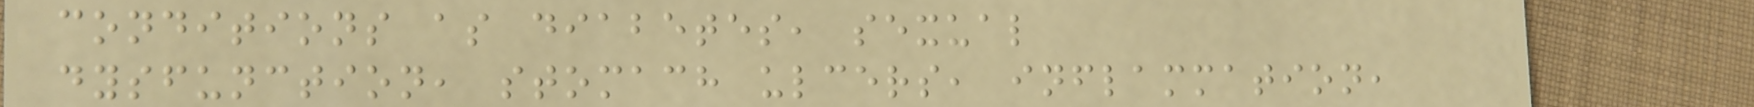conditions as diabetes, sexual
dysfunction, stomach ulcers, inflammation,
